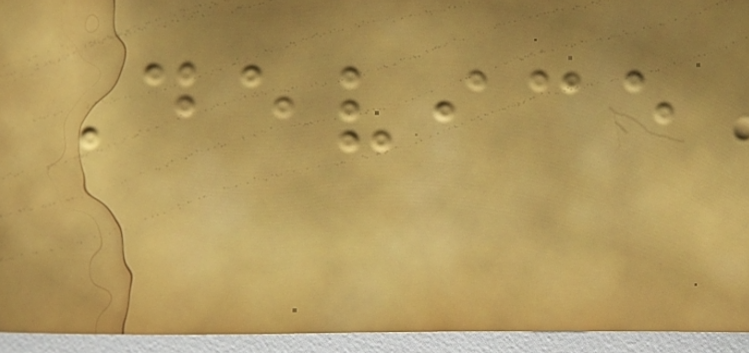Device
